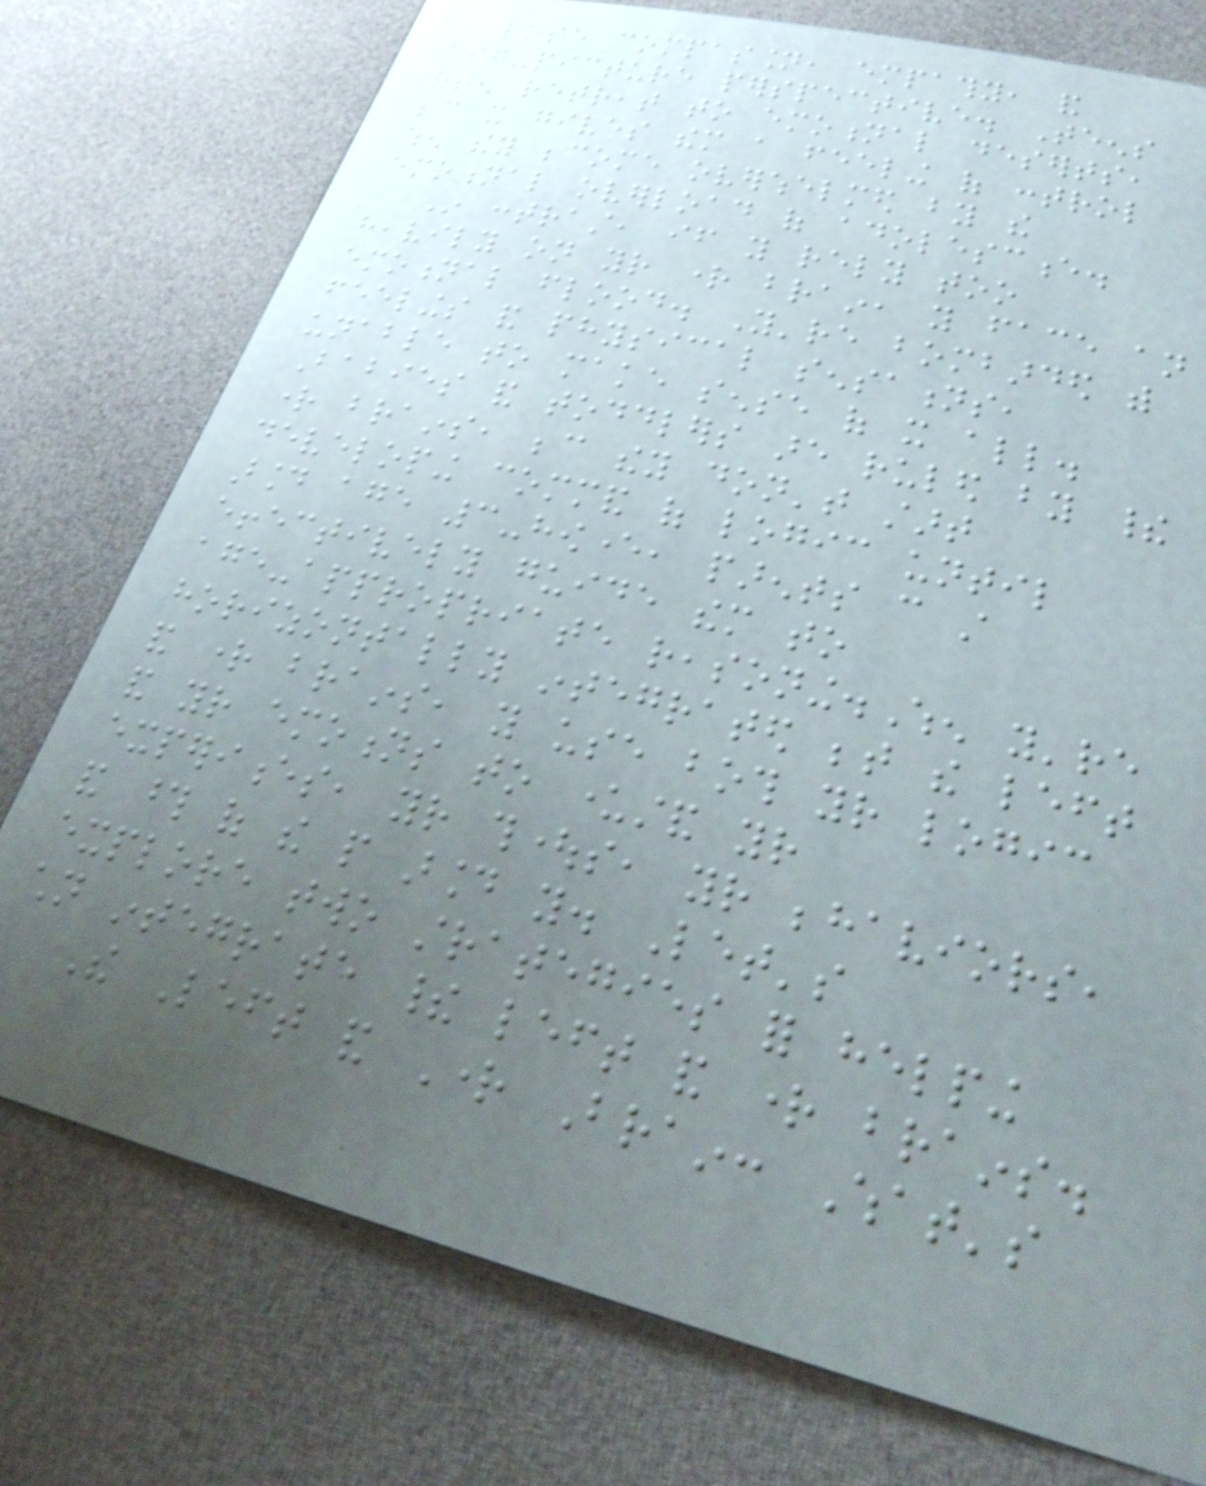lose compassion, empathy, and
big-picture perspective. Teens
often retreat to emotional deserts,
because it gives them a feeling of control
when they become overwhelmed by the
emotional overload of adolescence.
In contrast, if you rely too
heavily on your right brain, you face an
emotional flood. You're bombarded with
feelings and physical sensations,
unable to make sense of it all.
Babies and toddlers are ruled by their
right brains, because they don't start
developing command of logic until
around age 3-however, parents can still
effectively guide them to
age-appropriate reasoning.When you're
horizontally integrated between the left
and right brains, you use both your logic
and your emotions to understand your
experiences, your thoughts, your behaviors,
and those of the people around you. Let's
explore two strategies for helping
children integrate their left and right brains.
The Left and Right Brain: What's
